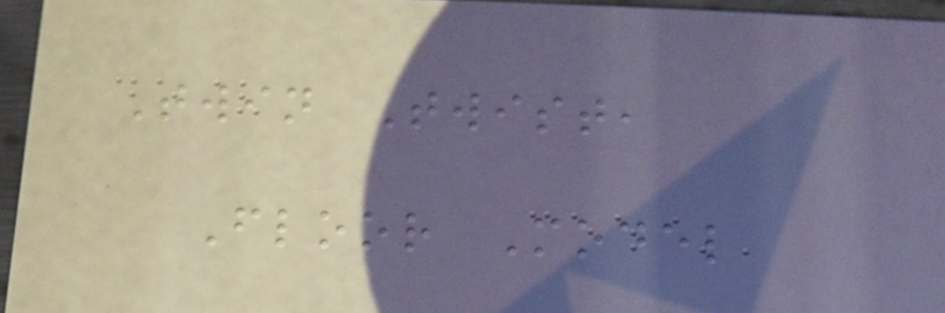Twin Twist,
Floor Model
